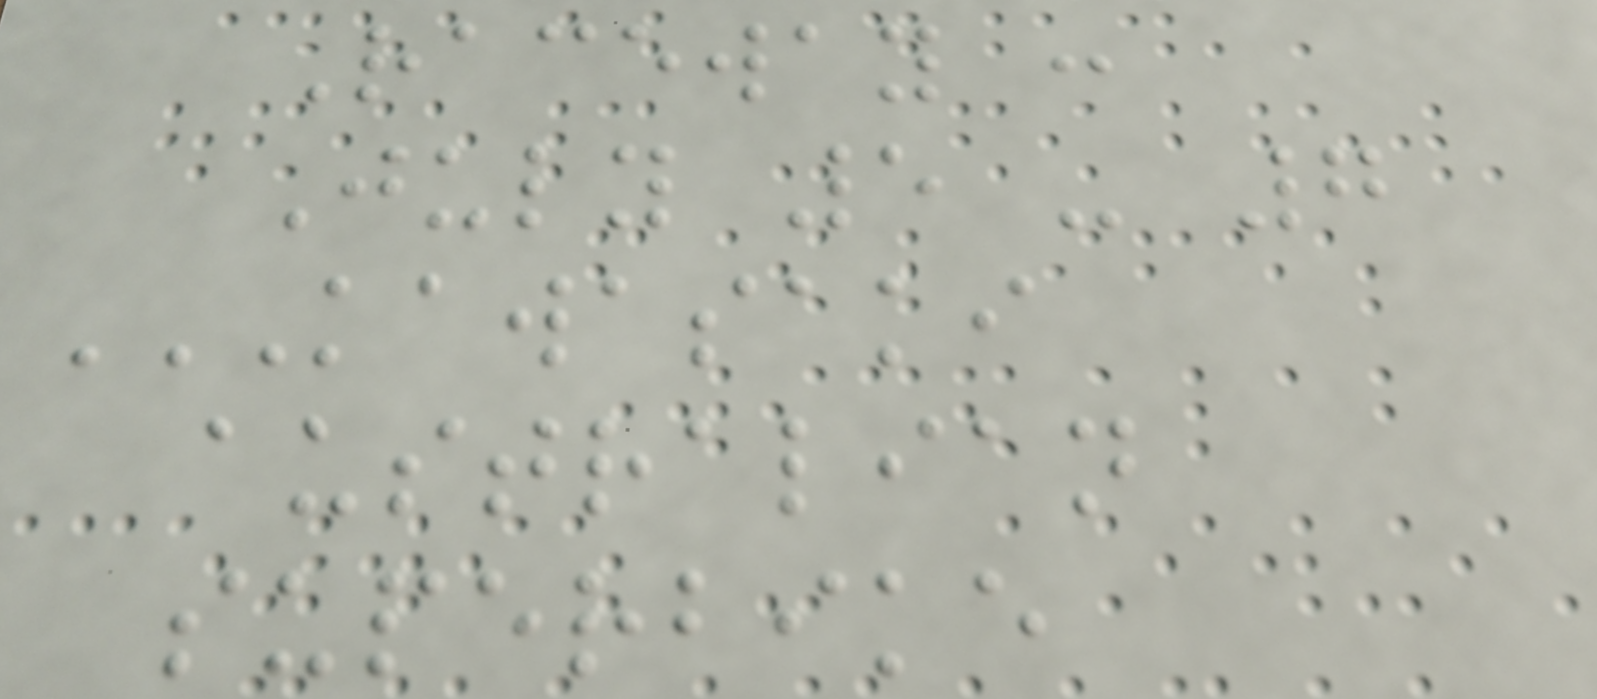Raceway :
July 5 - 7
KAWASAKI
AUSTRALIAN
SUPERBIKE
